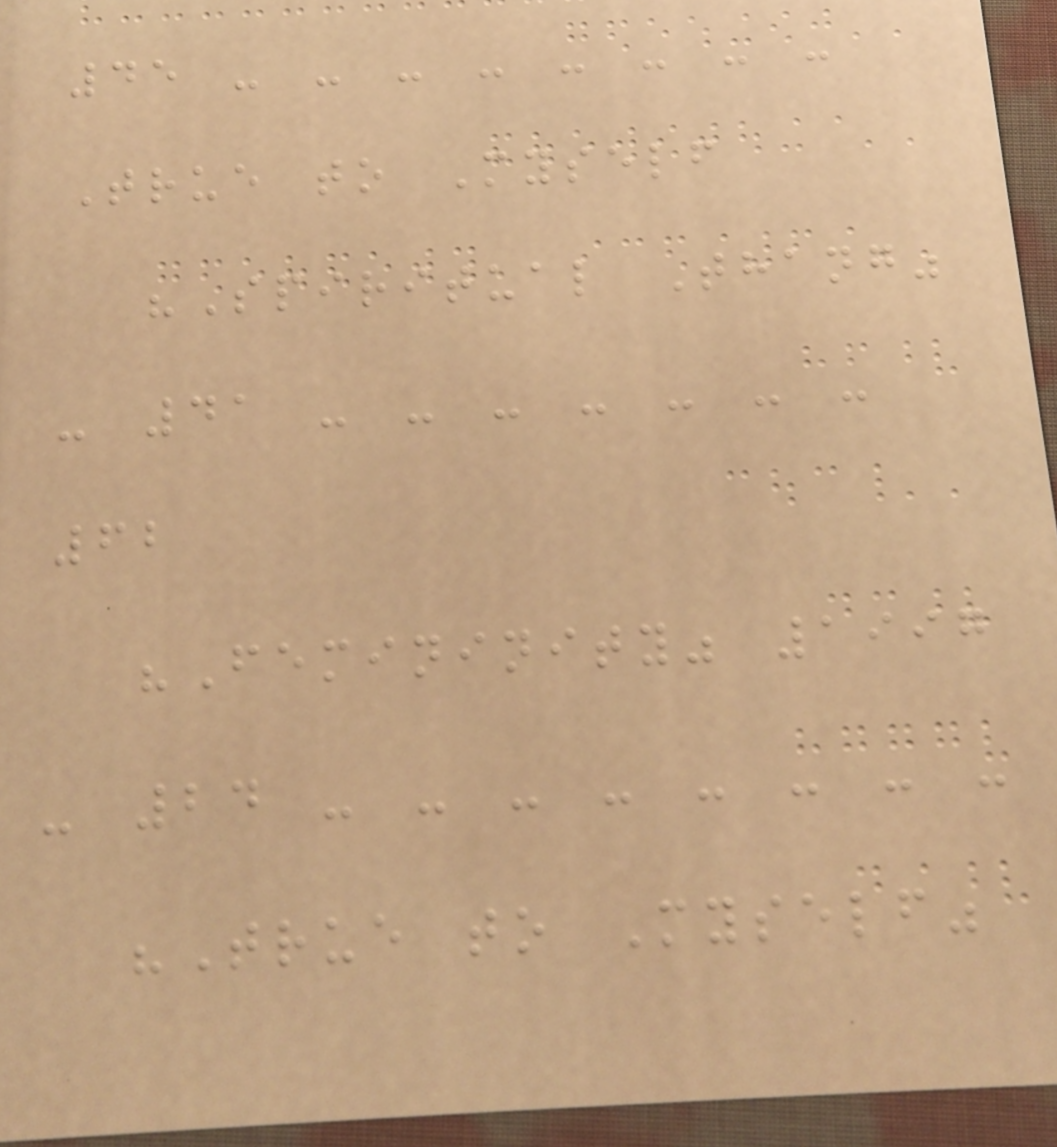45 - - - - - - - -
True to Myself
"Spiritual Thang"
- 41 - - - - - - -
62
"Femininity" 1997
- 24 - - - - - - - -
"True to Myself"
